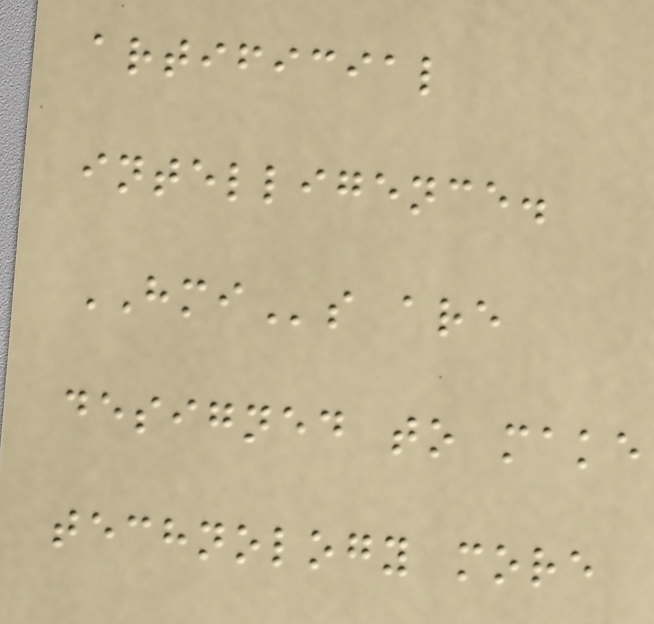artificial
intelligence.
HMIs are
designed to make
technology more
